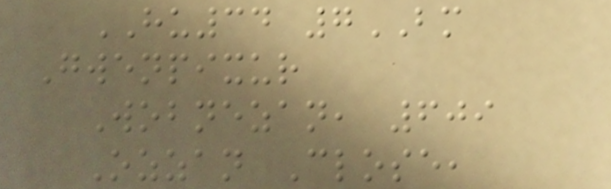HU34 7BM
Gwenpixur
Wobnezan, 609
Ozzan Close,
